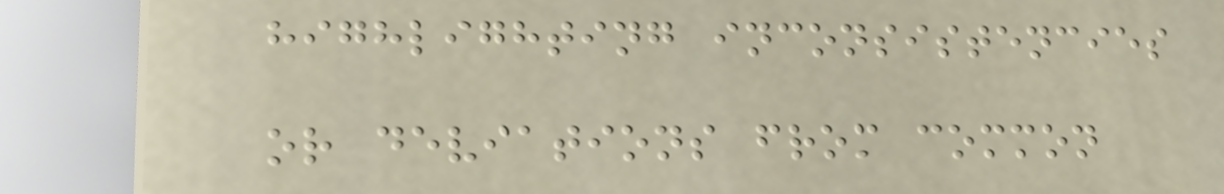highlighting inconsistencies
or deviations from common
